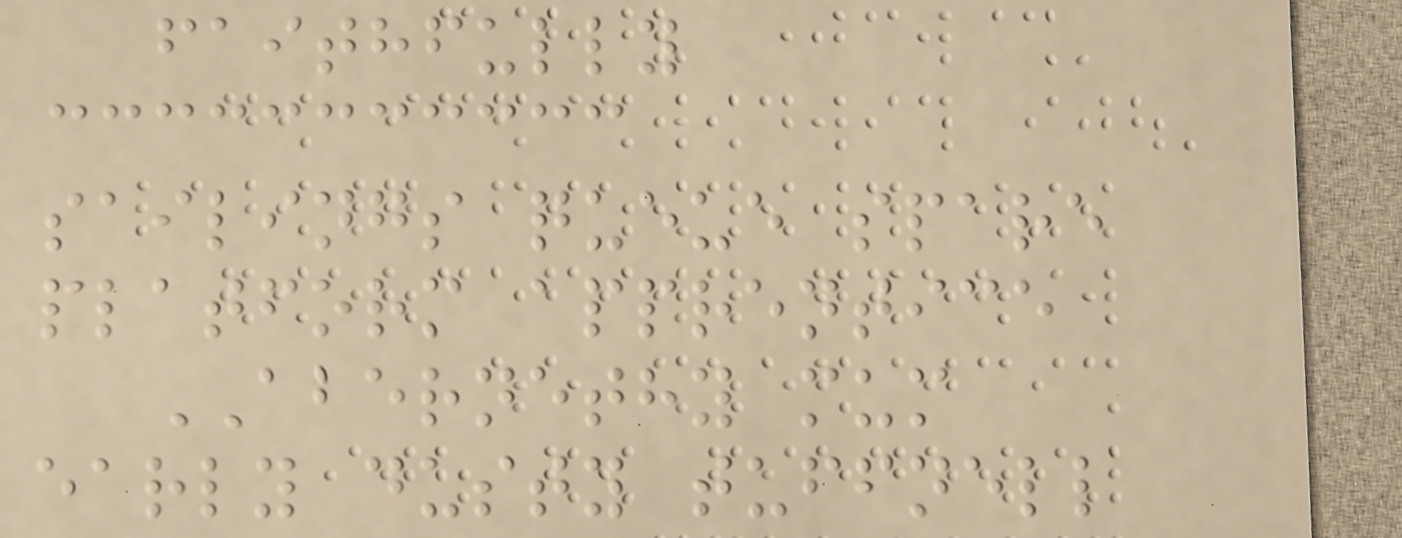faithfully
sailings queue spare
platform apprentice
ABERNETHY mum
early dusty tuffnell
